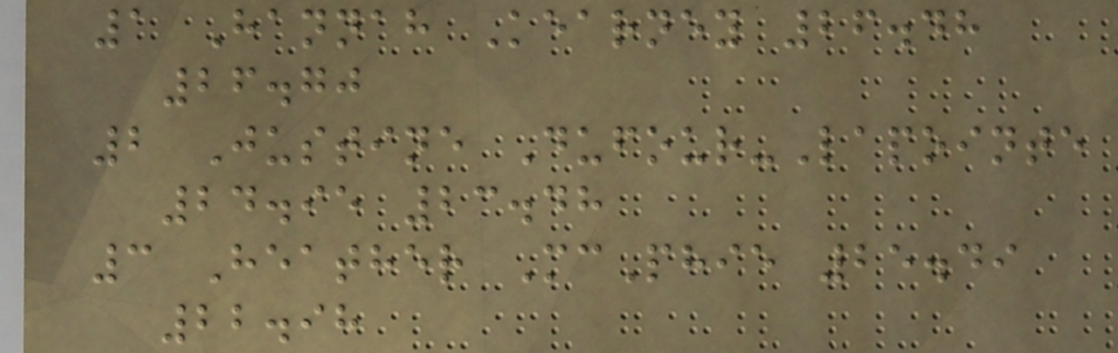1 Hannah Kearney 26.48
26.70
2 Justine Dufour-Lapointe
24.95 23.48
3 Heather McPhie 25.49
22.98
